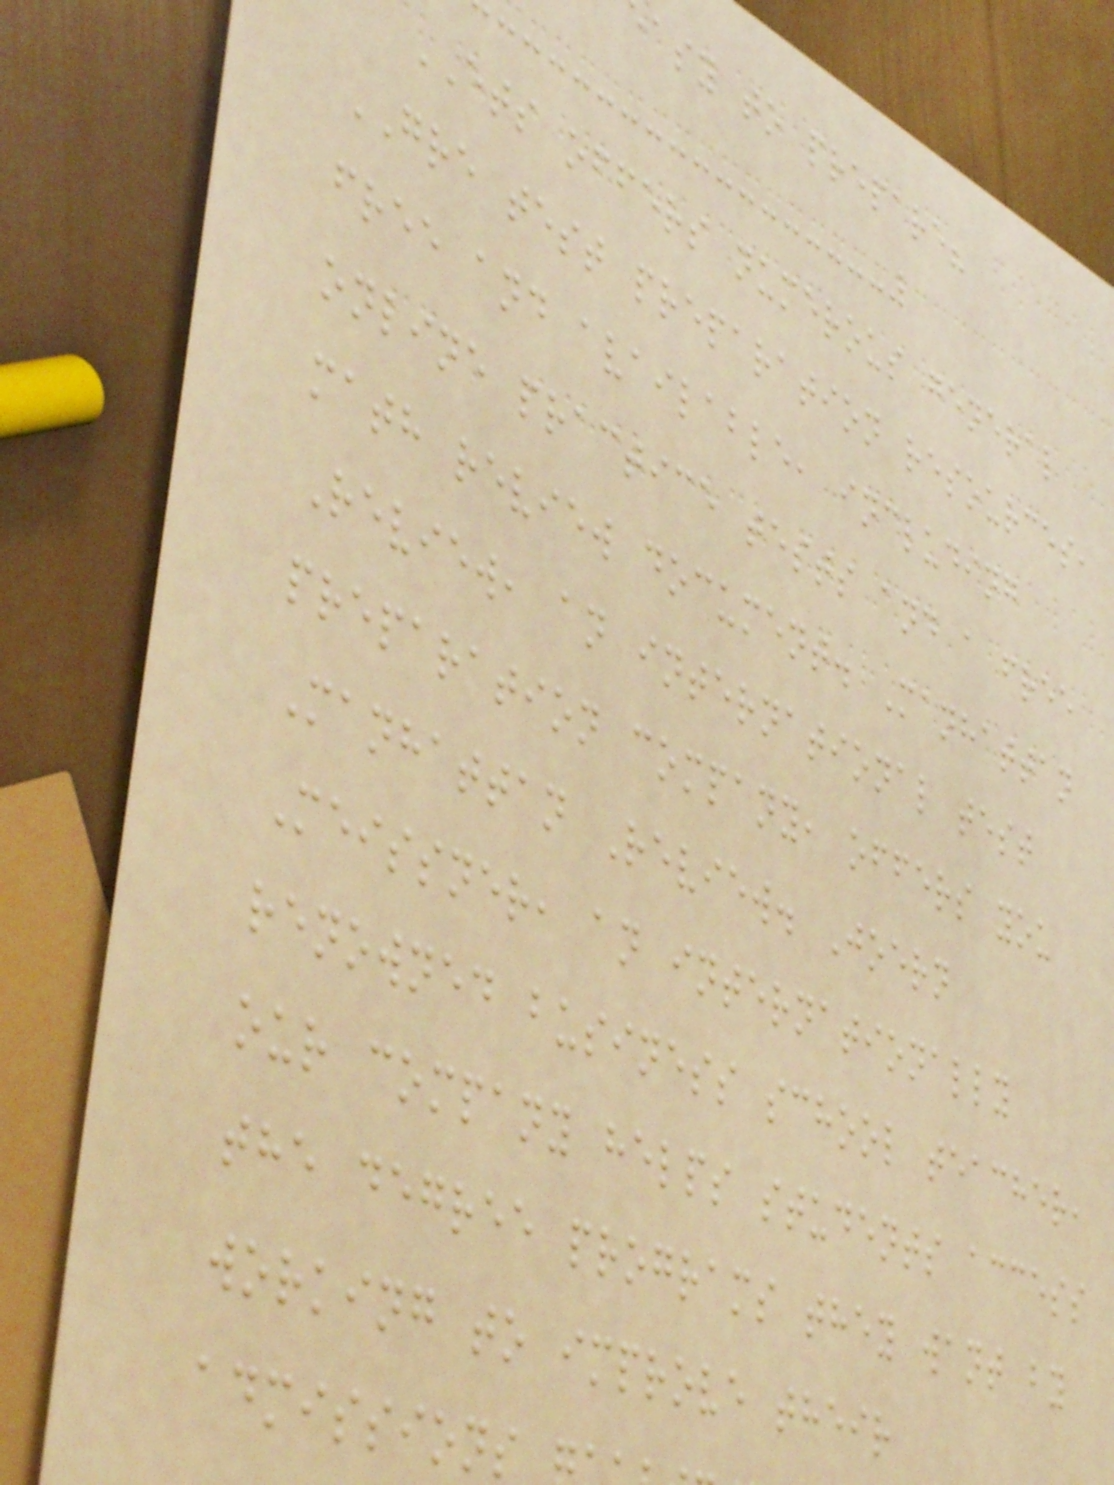asy to prepare?
ETS offers numerous general
GRE test preparation resources,
free and available, including
online practice tests and a free
math review document. Manhattan
Review, an international test
preparation company, offers you
Manhattan Review. Joern
Meissner, an internationally
renowned business school teacher,
our company helps students access
the degree programs they want by
working to improve their
admissions
